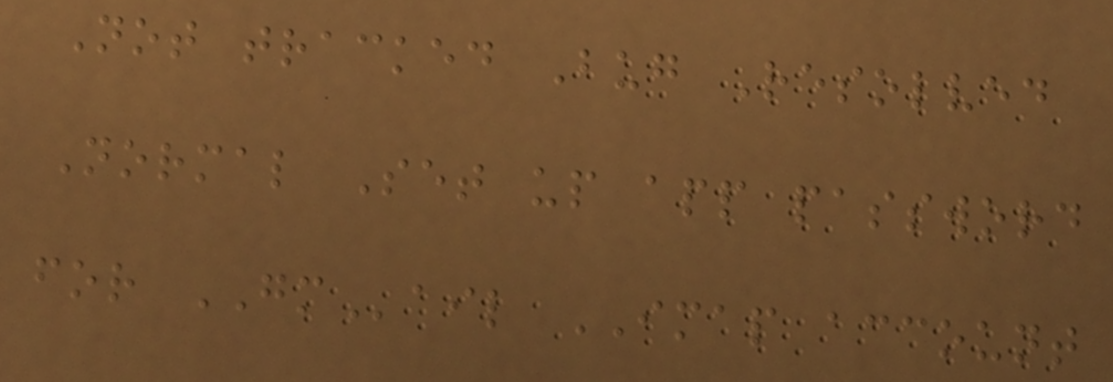Not tracked Bug Resolved
Normal Set up app password
for GMail IMAP account
